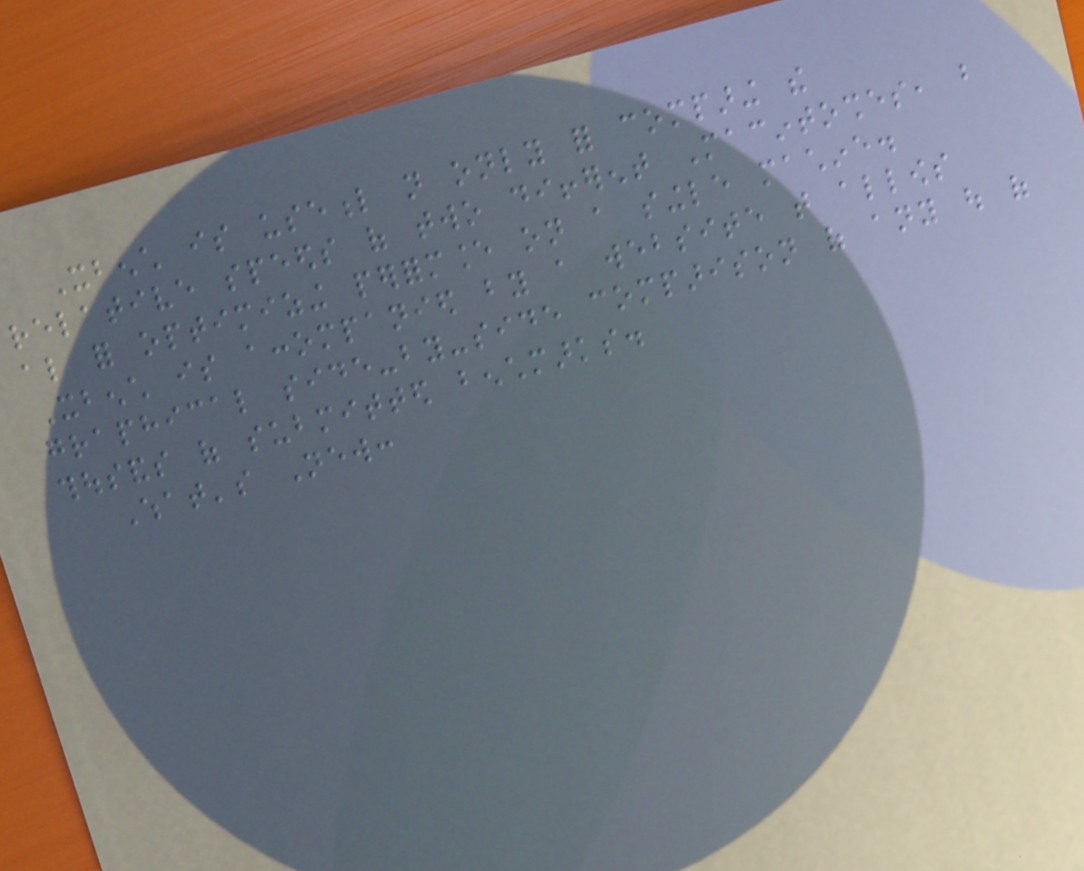Xbench is useful not only for comparing the
relative speeds of two different Macintoshes, but
also for optimizing performance on a single machine.
Xbench is accompanied by a website that allows
graphical side-by-side comparison of any out of
thousands of submitted benchmarks.
What's New:
